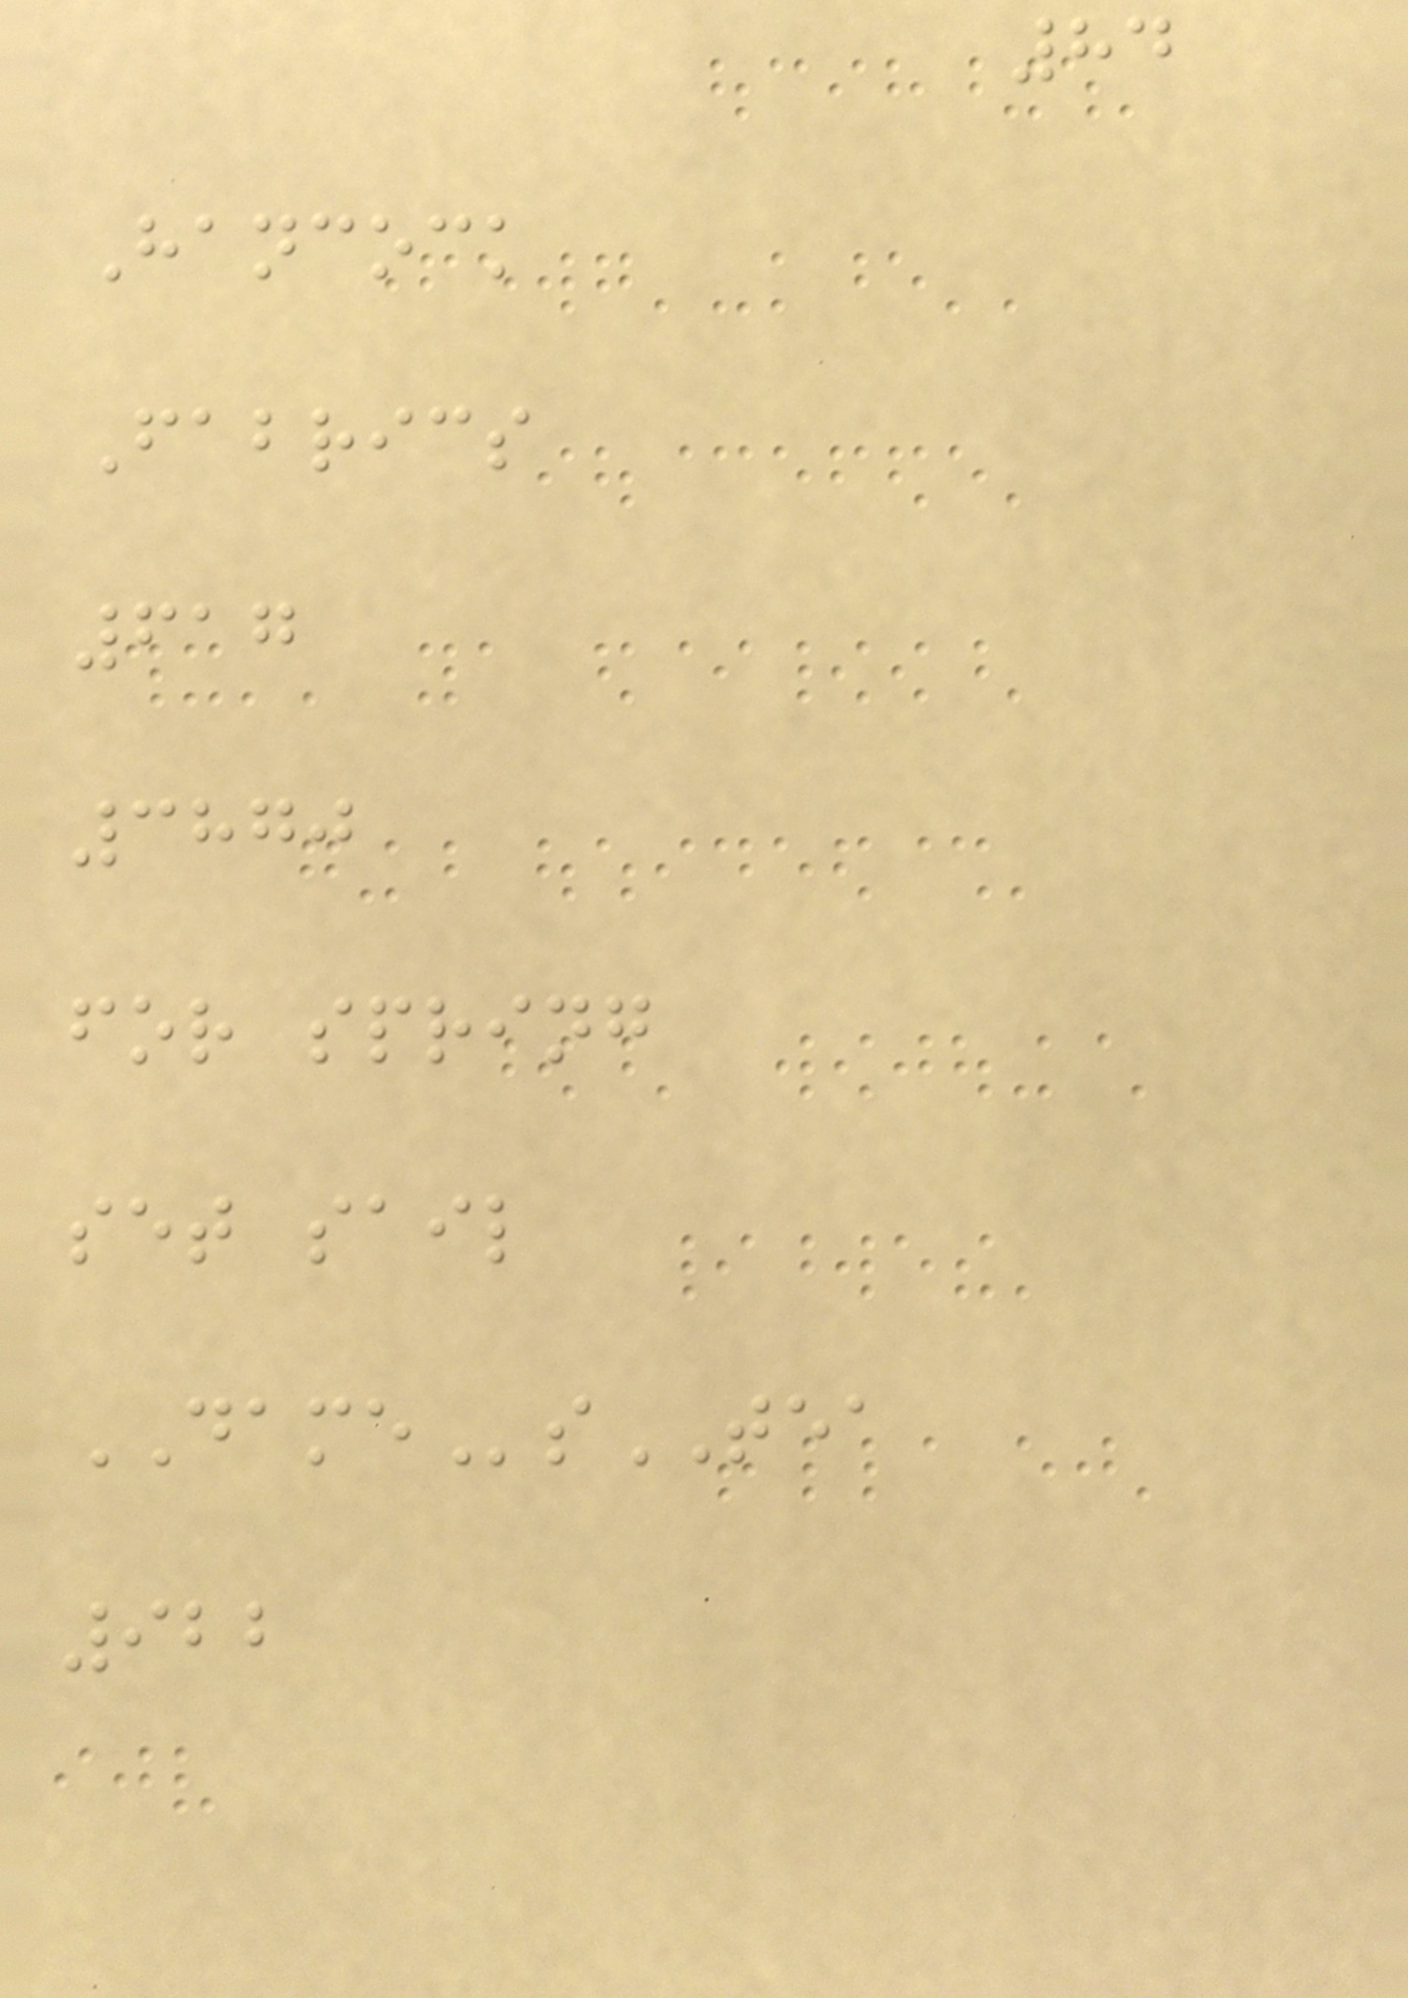84
Hancock
Fabrics
617
3870
for spring
set sail
DAMEsTEA
922
